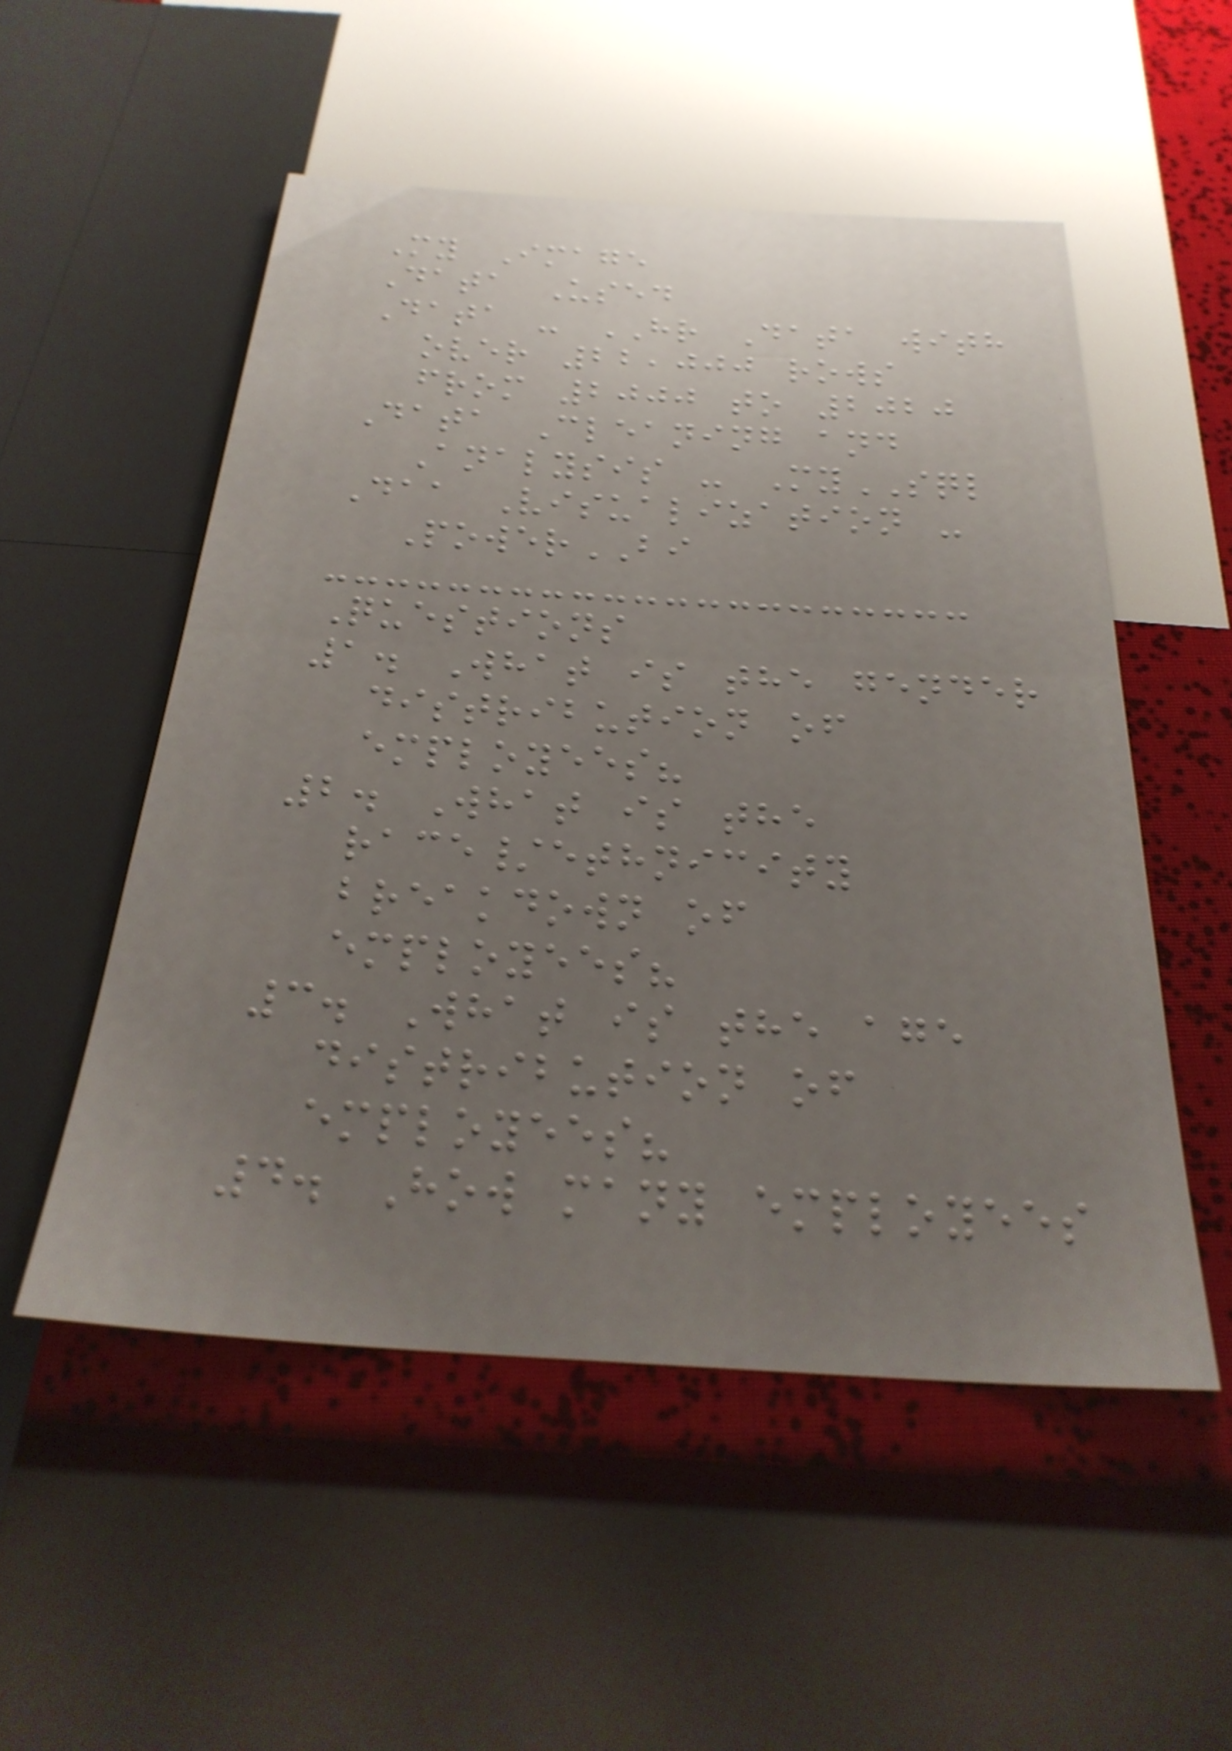My Image
Data Used
Data - HR Data with
over 22,000 rows
from 2000 to 2020
Data Cleaning and
Analysis - MySQL
Daa Visualization -
PowerBI
Questions
1. What is the gender
distribution of
employees?
2. What is the
race/ethnicity
breakdown of
employees?
3. What is the age
distribution of
employees?
4. How many employees
